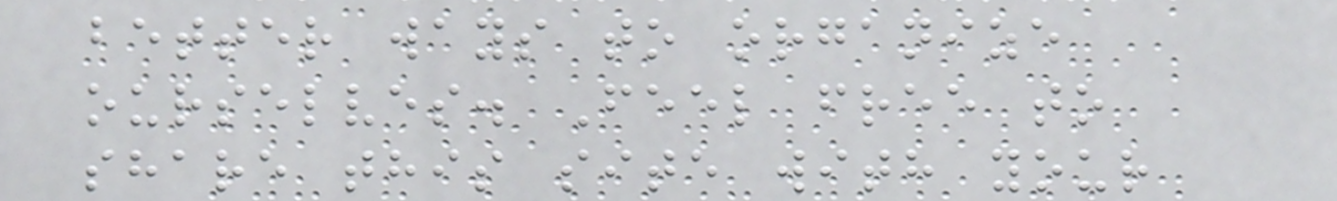better ways to organize
ourselves. Feel free to
share this site with your
